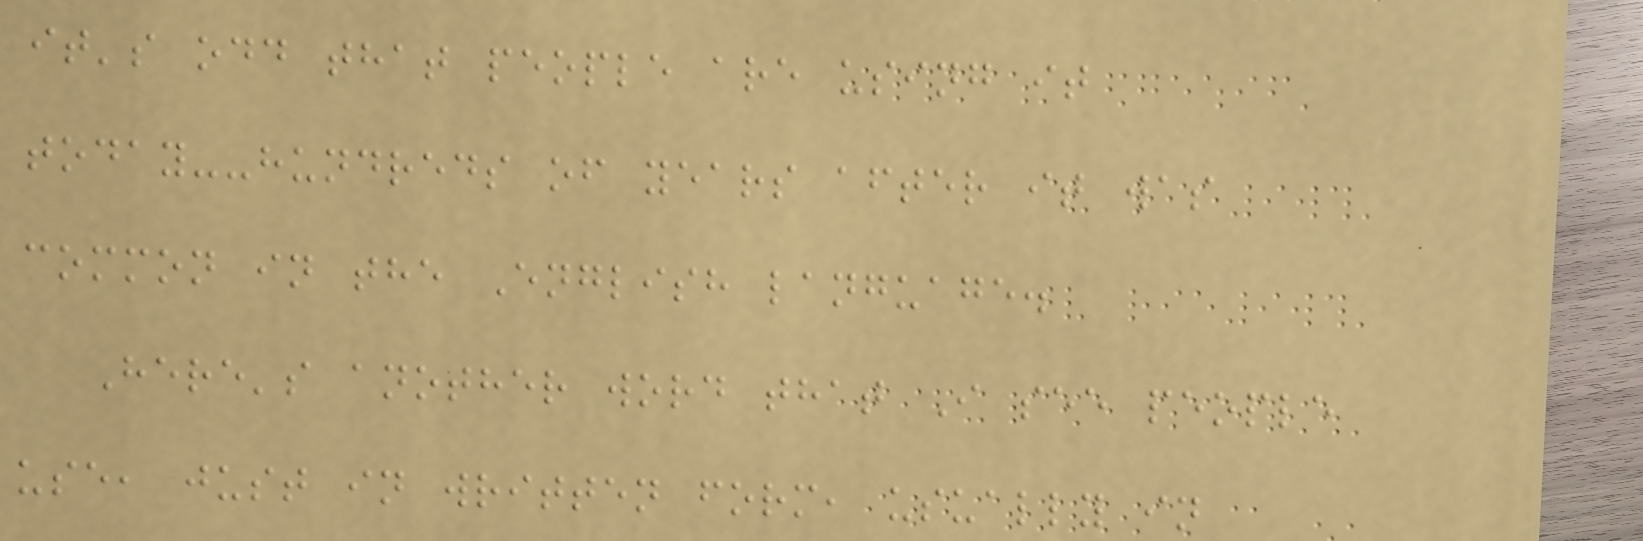it's odd that people are using it
today--hundreds of years after it was
common in the English language.
Here's another word that I see people
use, just in written form, usually in
